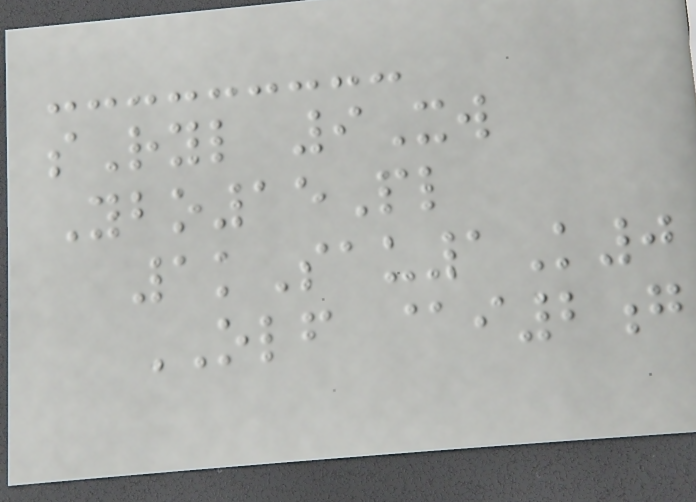sRyl 9Xw
Ybo15Pl
1kSau1K0
OLF @i2g
